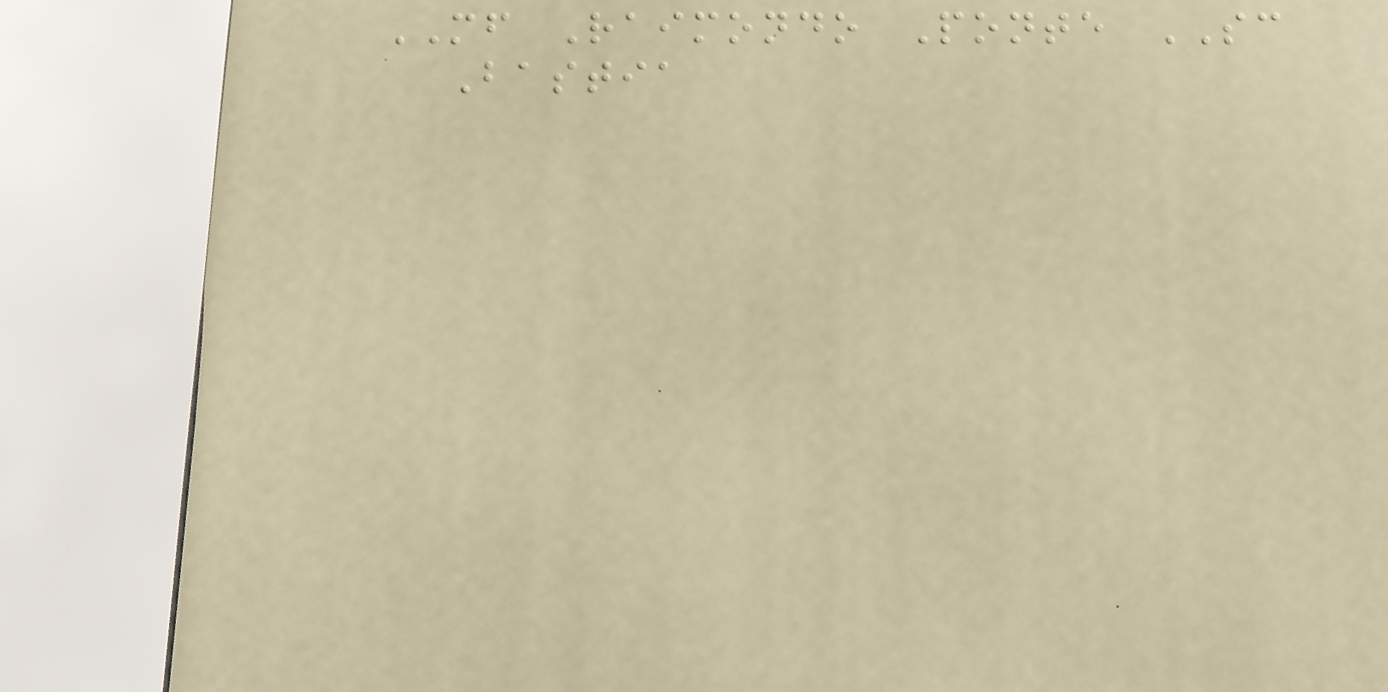MF Raimondo Ponte SC
Bastia
